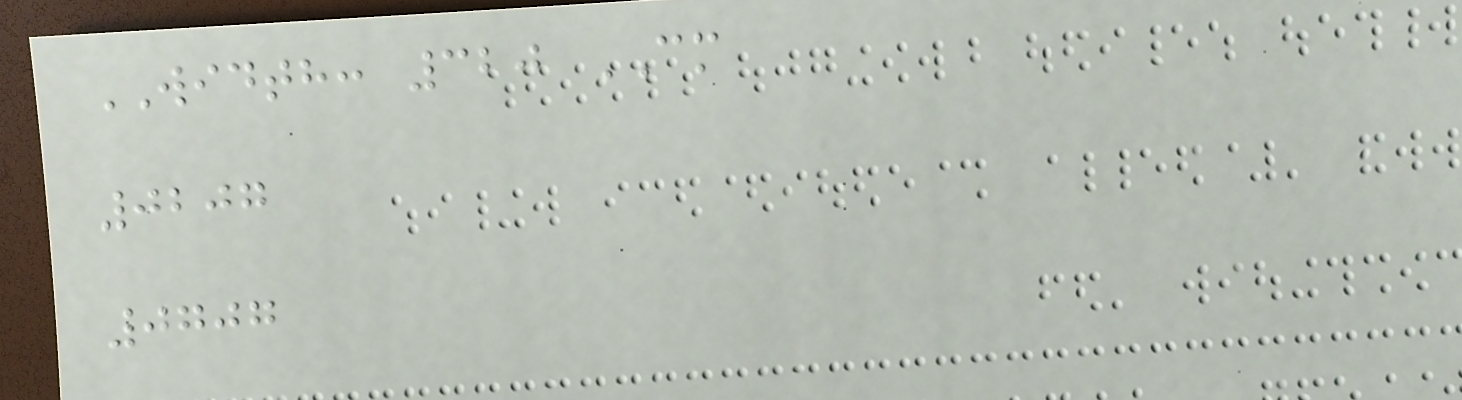WIDTH: 320 CM
0207
0707
